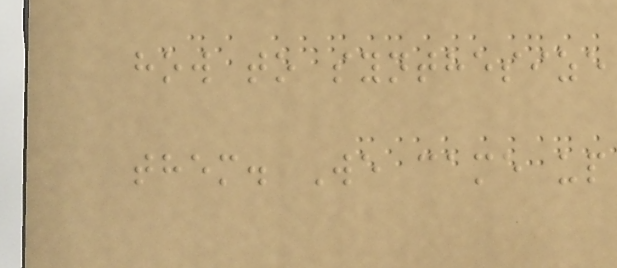how to synthesize
them. We came up
